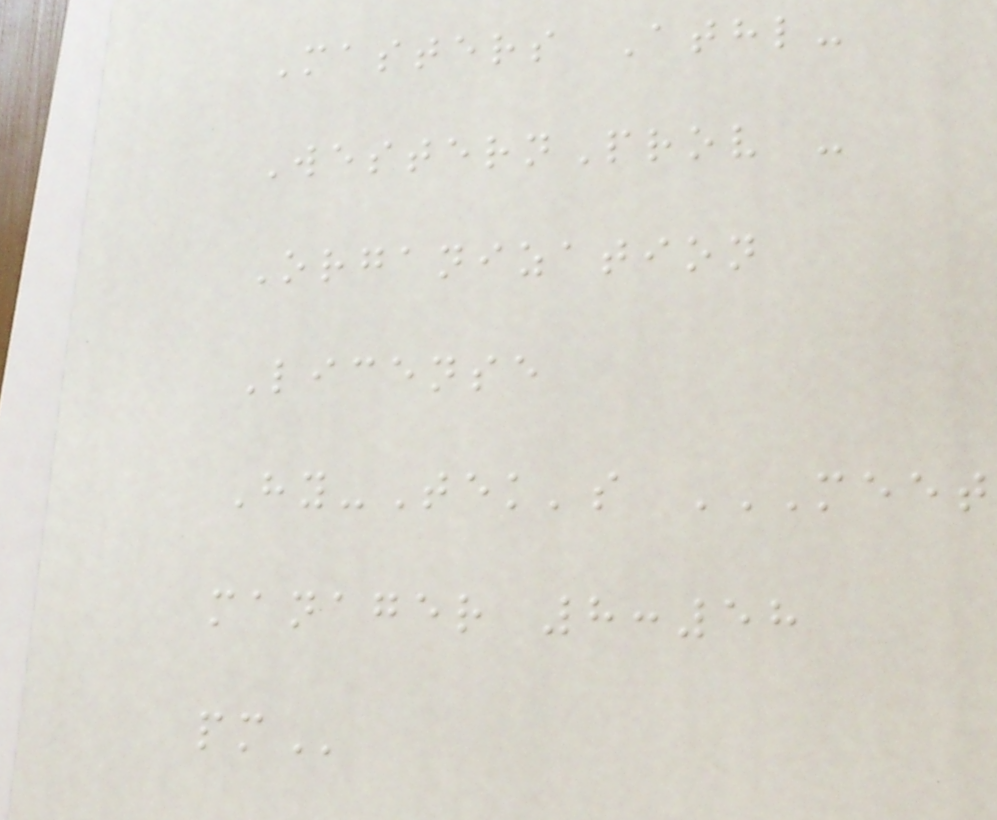Masters Athl-
WesternProv -
Organization
License
Hy-Tek's MEET
MANAGER 8:58
PM
